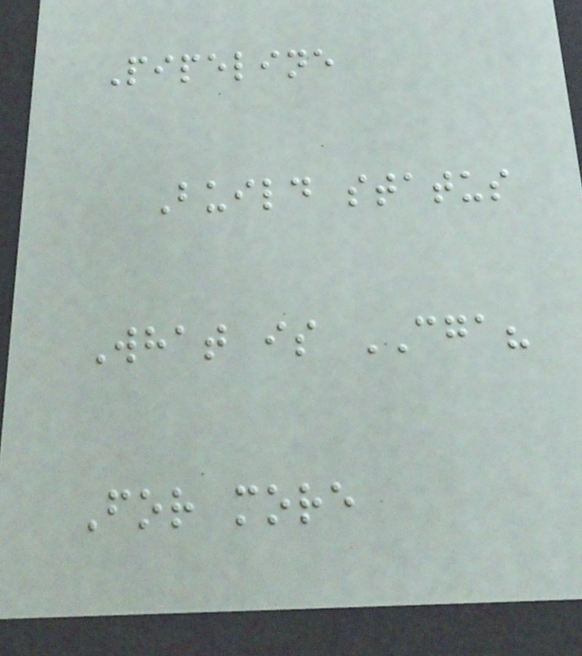Pipeline
Build status
What is CGA?
For more
